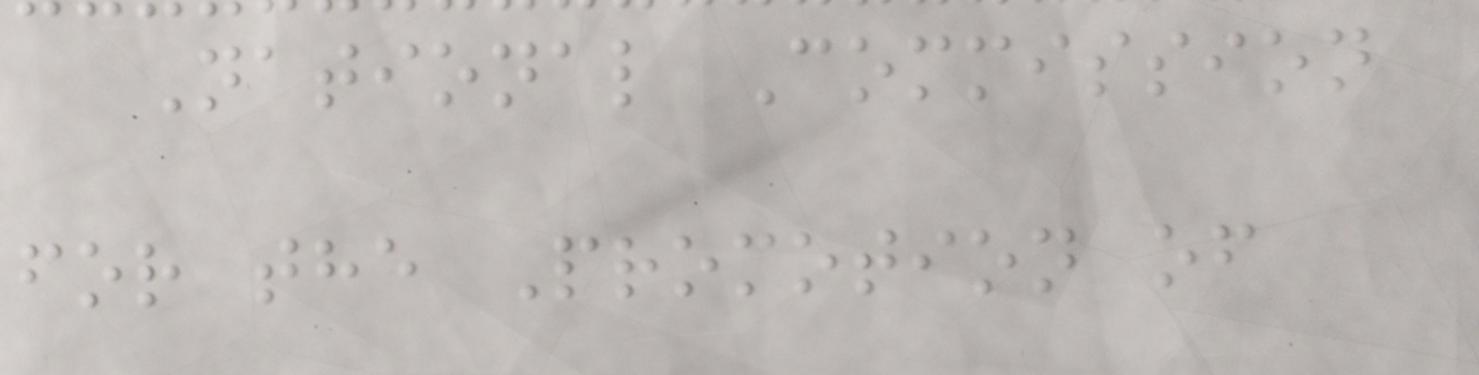National Commission
for the Promotion of
